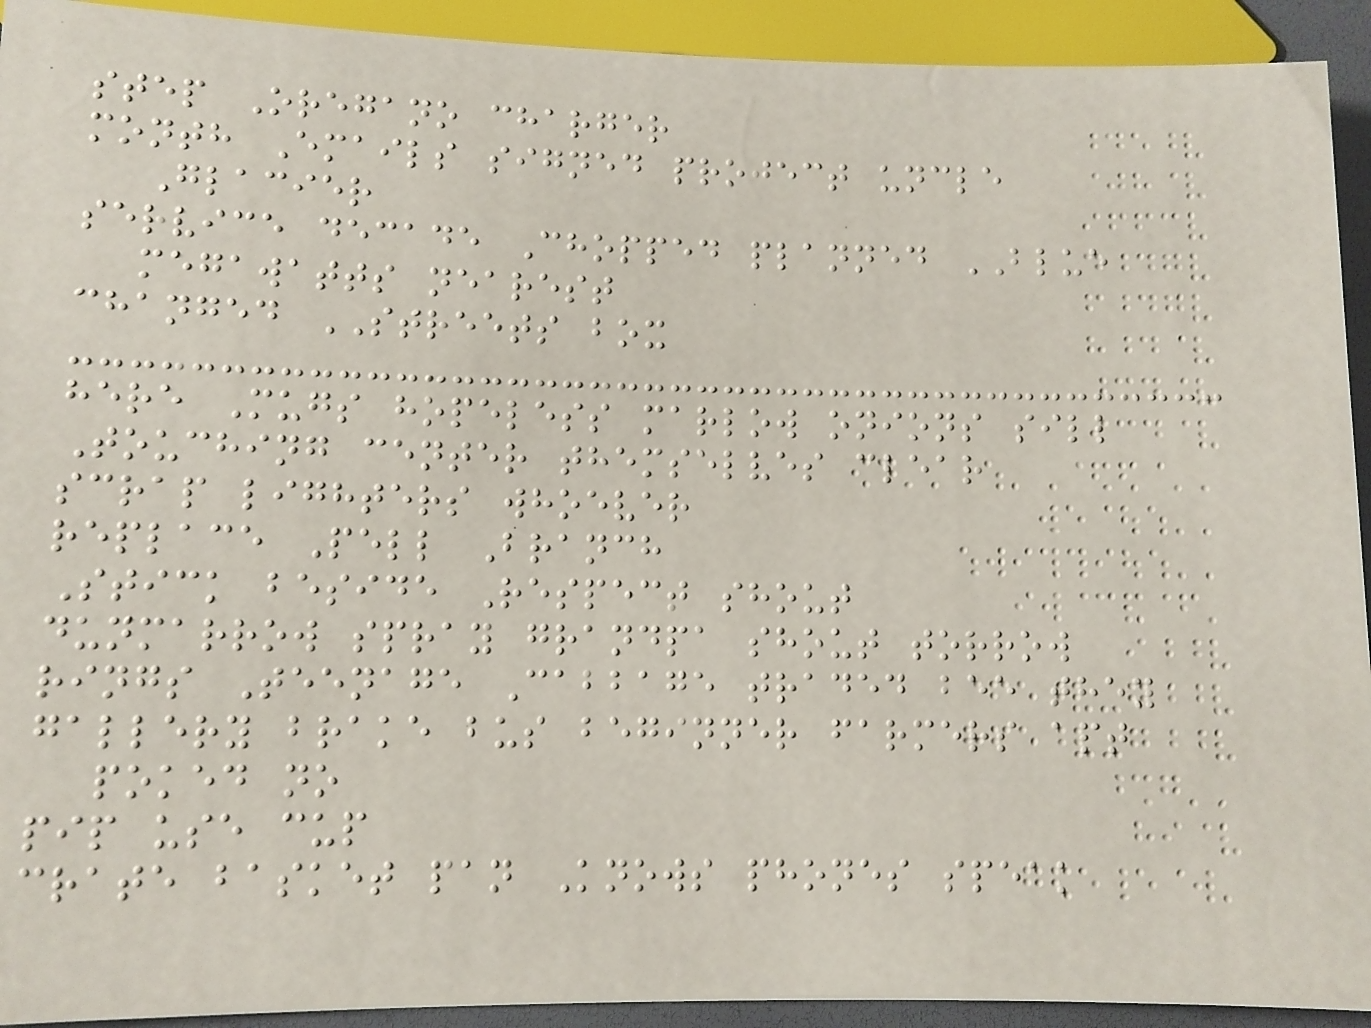step Oregano charger
month Emails signed project uncle
Glacier
service decade Chopped planned BLUE
megawatts nearest
changed STREETS box
here Mugs hopeless marlow onions sill
Touching center themselves clear
scrap lighters whoever
replace Pell Branch
Stick beside Respect shout
dunmarrow spray grandpa shout torrow
rings Teenage Cabbage traded bee they
gallery brake bus beginner farmers apt
poked no
pip use cup
crate basket pan Knows phones speak
